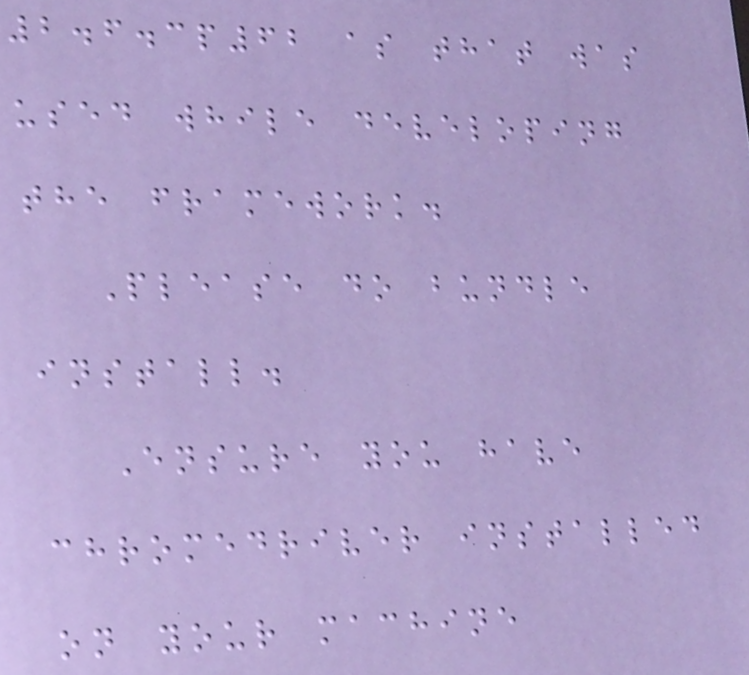2.6.3p62 as that was
used while developing
the framework.
Please do bundle
install.
Ensure you have
chromedriver installed
on your machine
